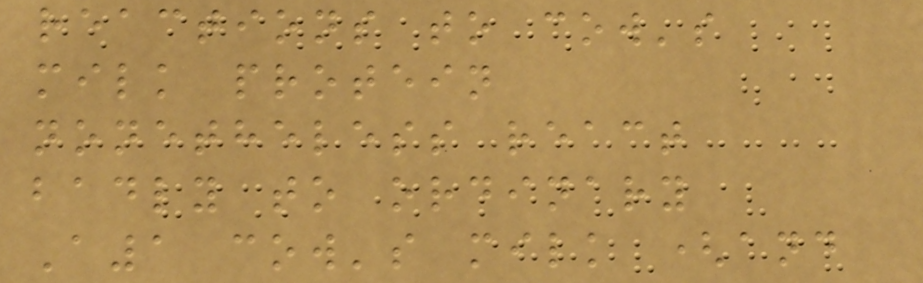reactions to cow's
milk protein
nonetheless react
badly to ordinary
A1 cow's milk (and
